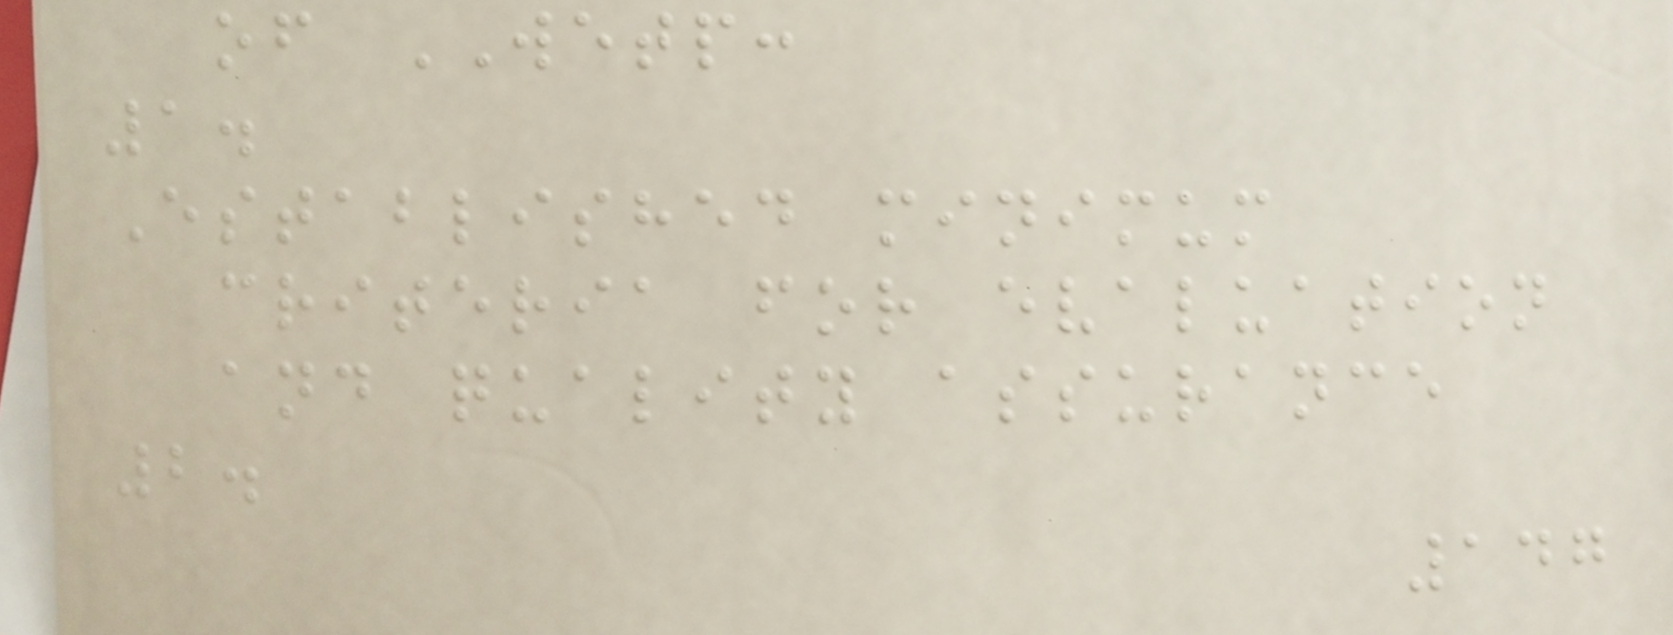of WETP:
1.
Established minimum
criteria for evaluation
and quality assurance
2.
147
